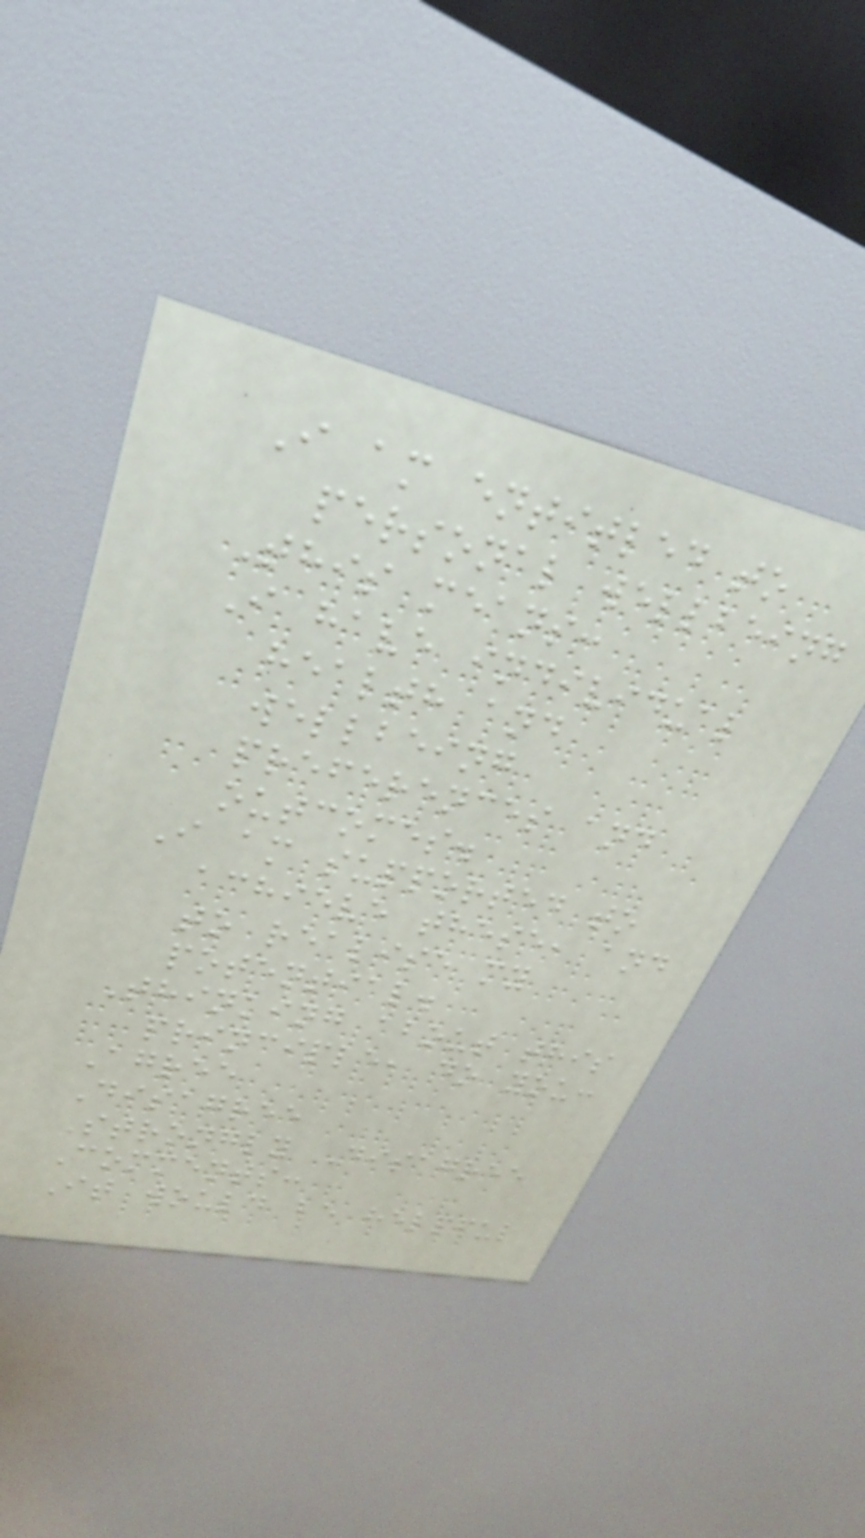I am entitled to
personal wellbeing
This means:
I have individual
health and
wellbeing
preferences and
outcomes.
I am supported to
achieve these, and
to realise my
potential.
Thinking about this
principle, do you:
Agree
Disagree
Strongly Disagree
Comments:
It would be helpful
